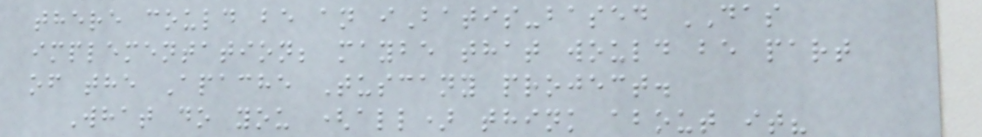there could be an iBatis-based DAS
implementation; maybe that would be part
of the Apache Tuscany project.
What do you (all) think about it?
